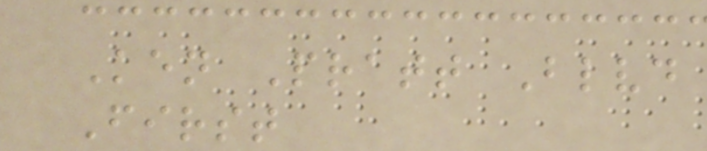Ken Pratt Blvd
First
